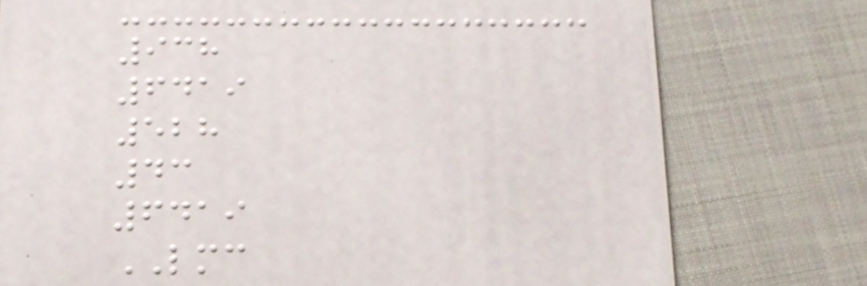938
6419
528
43
6419
LMC
